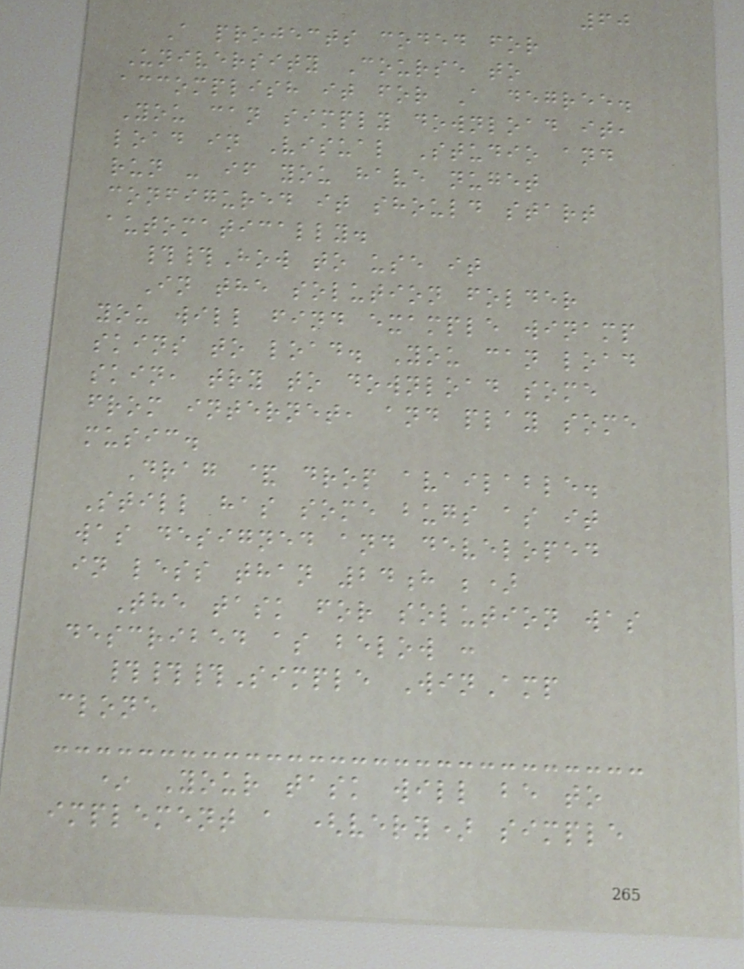60
A projects coded for
University Course to
accomplish it for A degree.
You can simply download it,
load in Visual Studio and
run - if you have nuget
configured it should start
automatically.
##How to use it
In the solution folder
you will find example winamp
skins to load. You can load
skin, try to download some
from internet, and play some
music.
Drag & drop available.
Still has some bugs as it
was designed and developed
in less than 24h ;)
The task for solution was
described as below :
###Simple WinAmp
clone
* Your task will be to
implement a (very) simple
